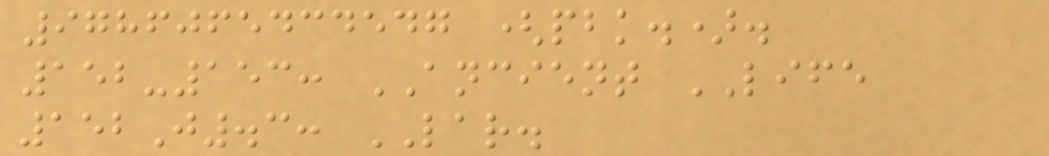9786065434547 (pbk.).
152-153: ANCIENT LIFE
152J.3: LAR.
